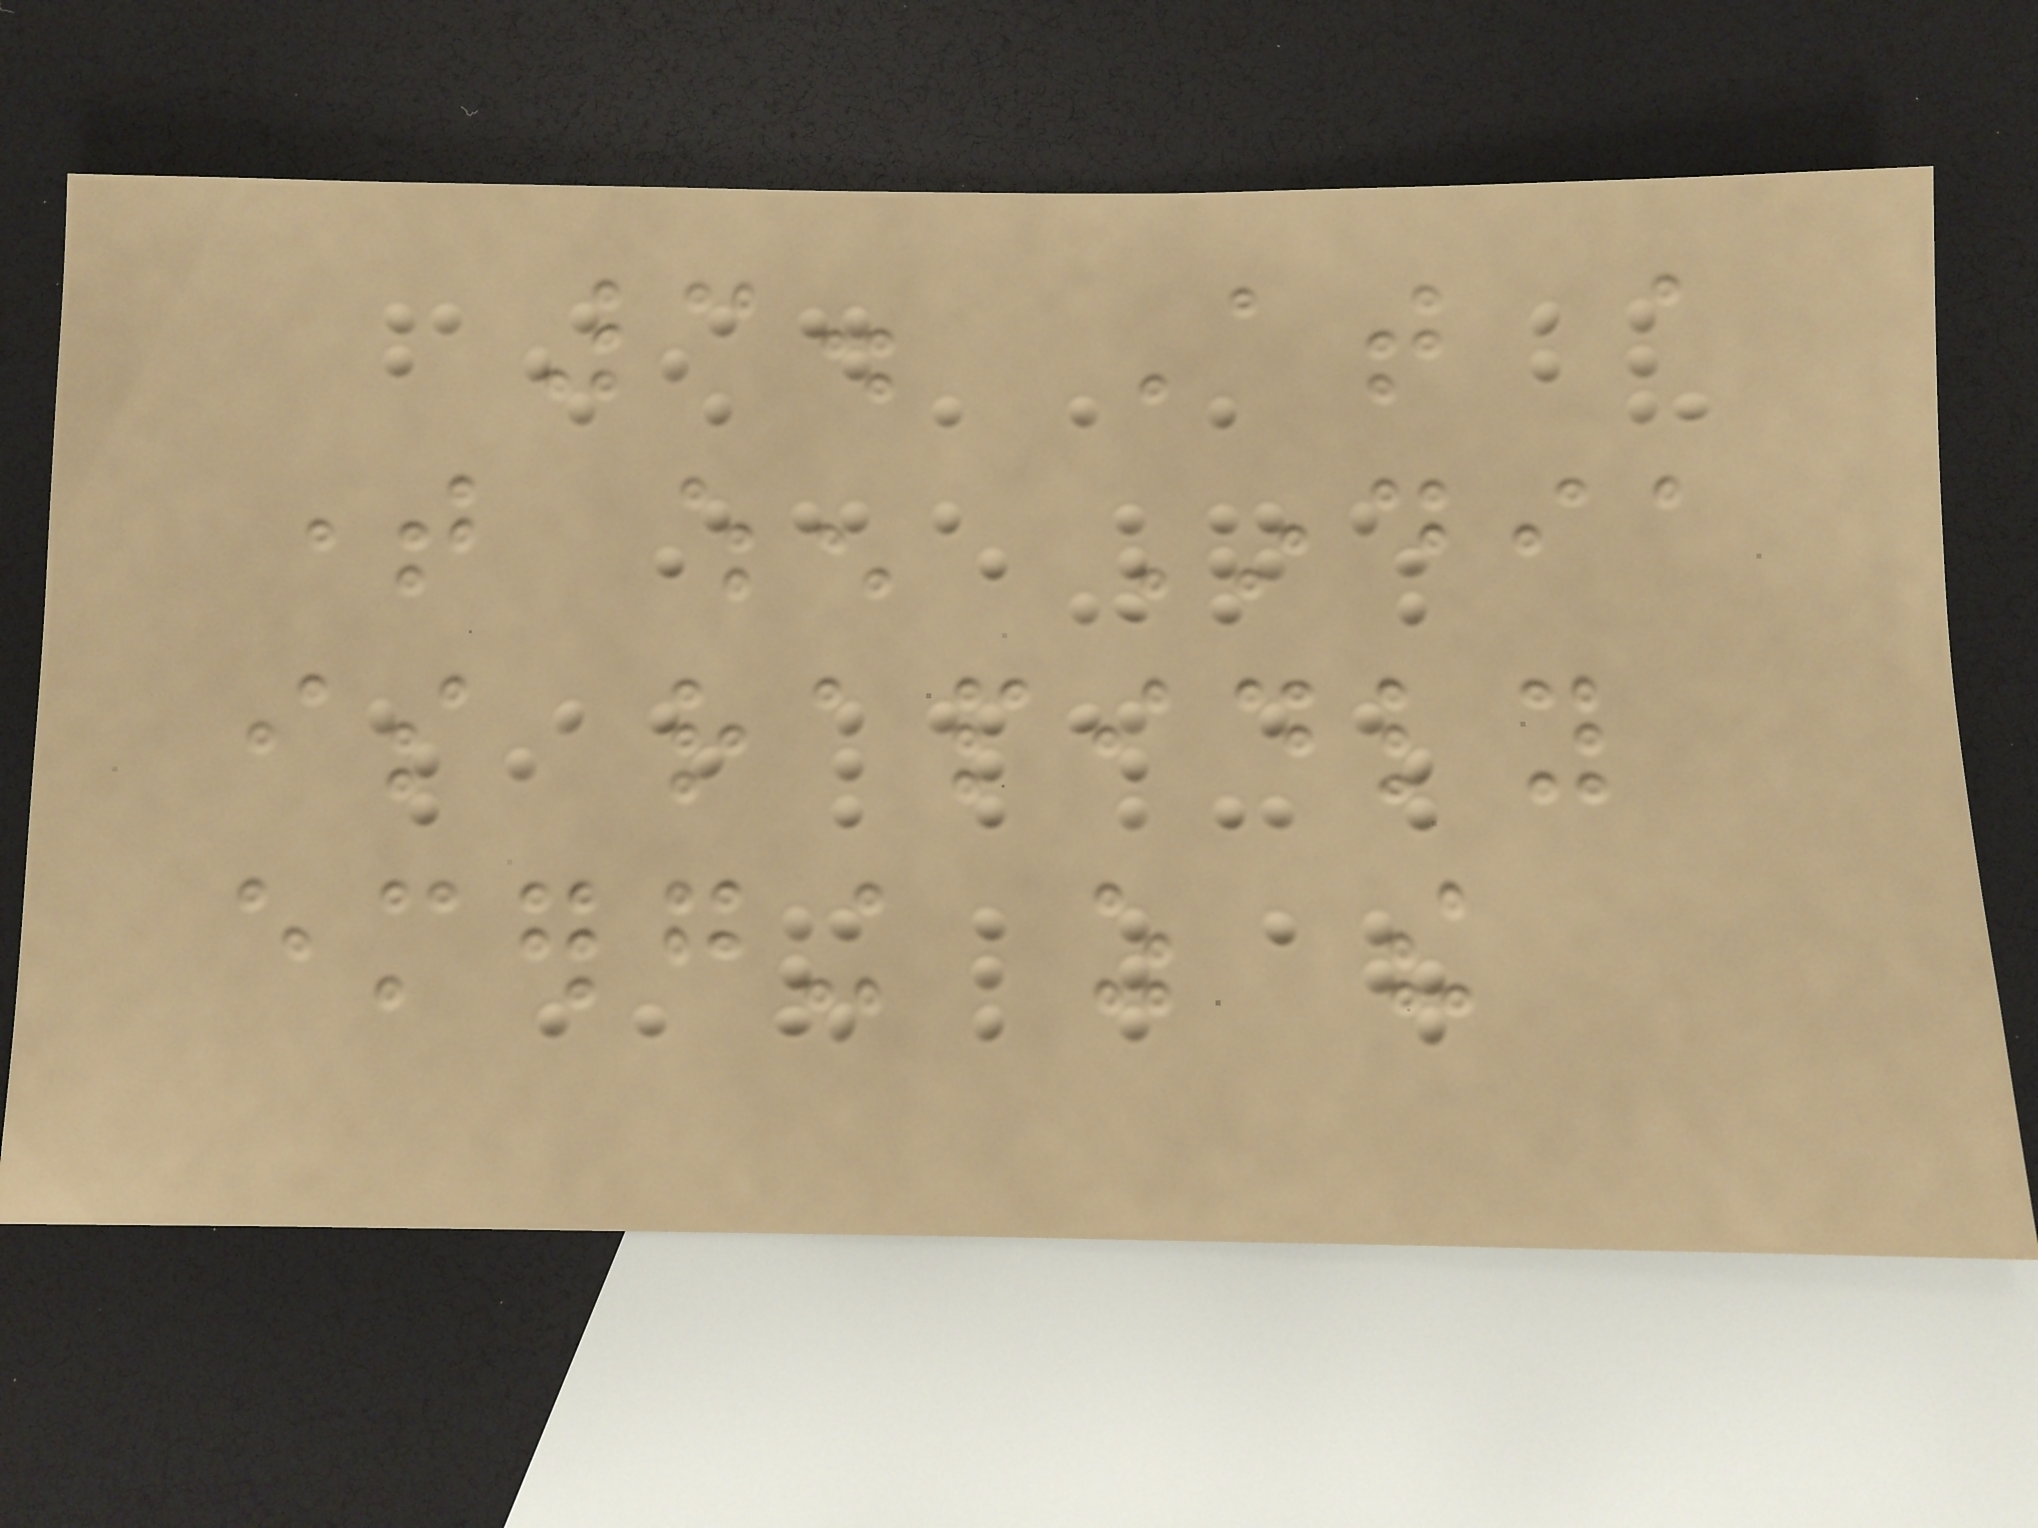3. At a
time when India
is rapidly
emerging as the
